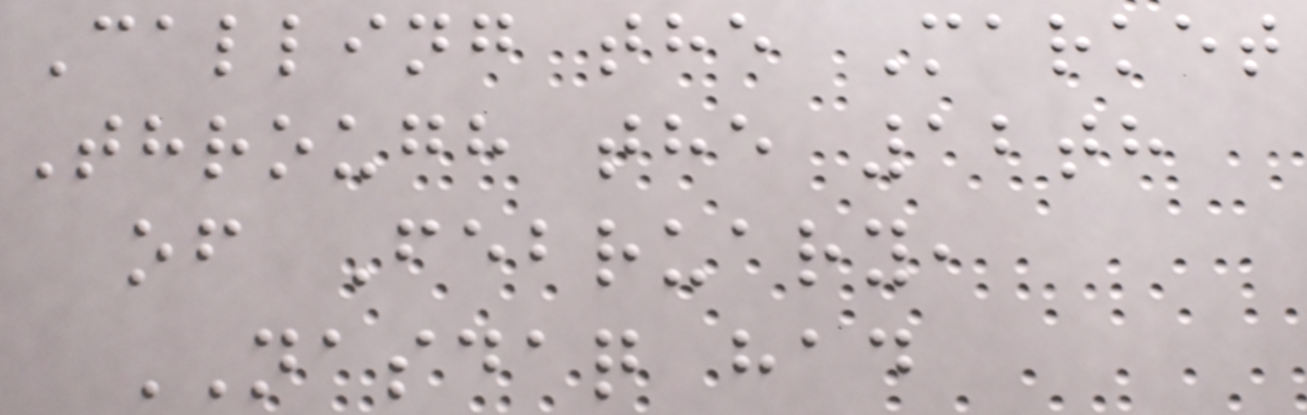Calling the Market
Through the 12th
of February,
NASDAQ had
